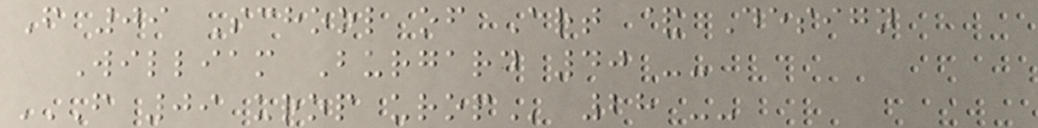F 09 School of Art & Design
William Burgard 40 --
F 09 UROP UROP 28 --
